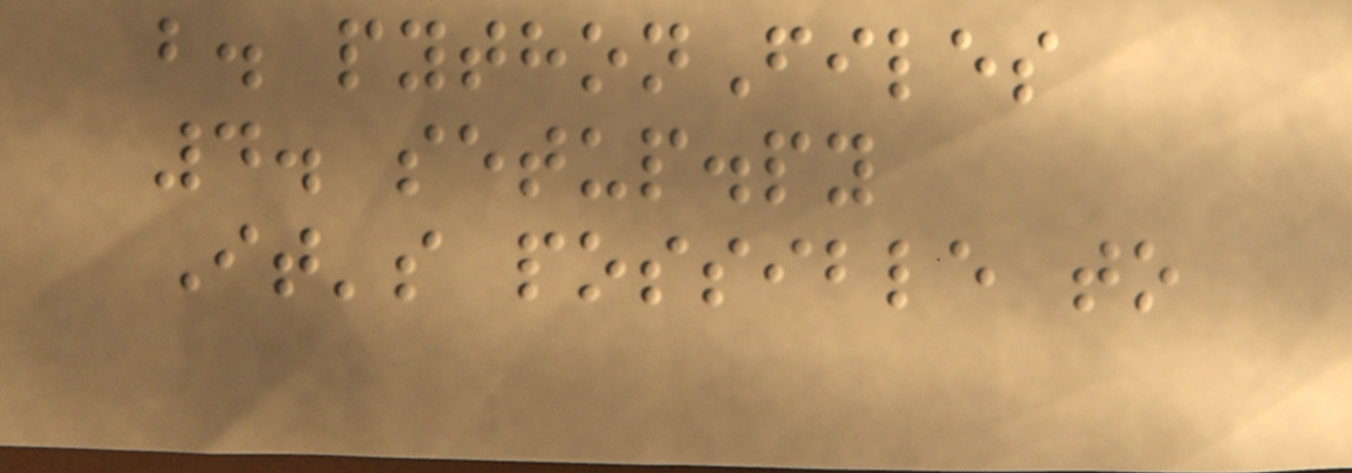b. pythonFiles
4. setup.py
It's possible to
